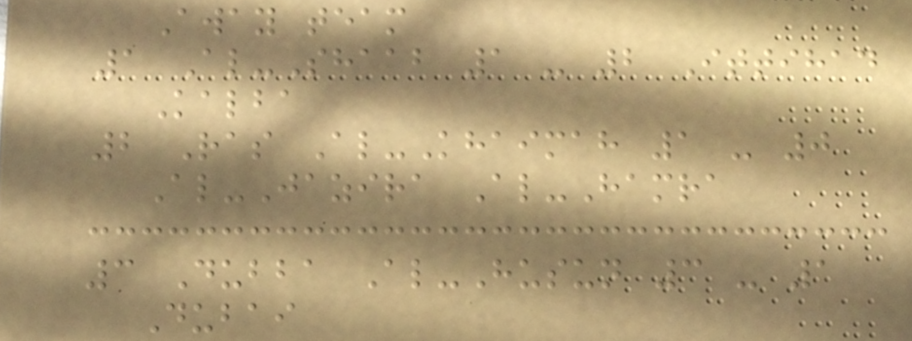Away team
1 Al-Shaab 1 - 2 Ittihad
Kalba
2 Ras Al-Khaimah 1 - 0
Al-Jazira Al-Hamra
3 Dubba Al-Husun 3 - 1
Dubai
